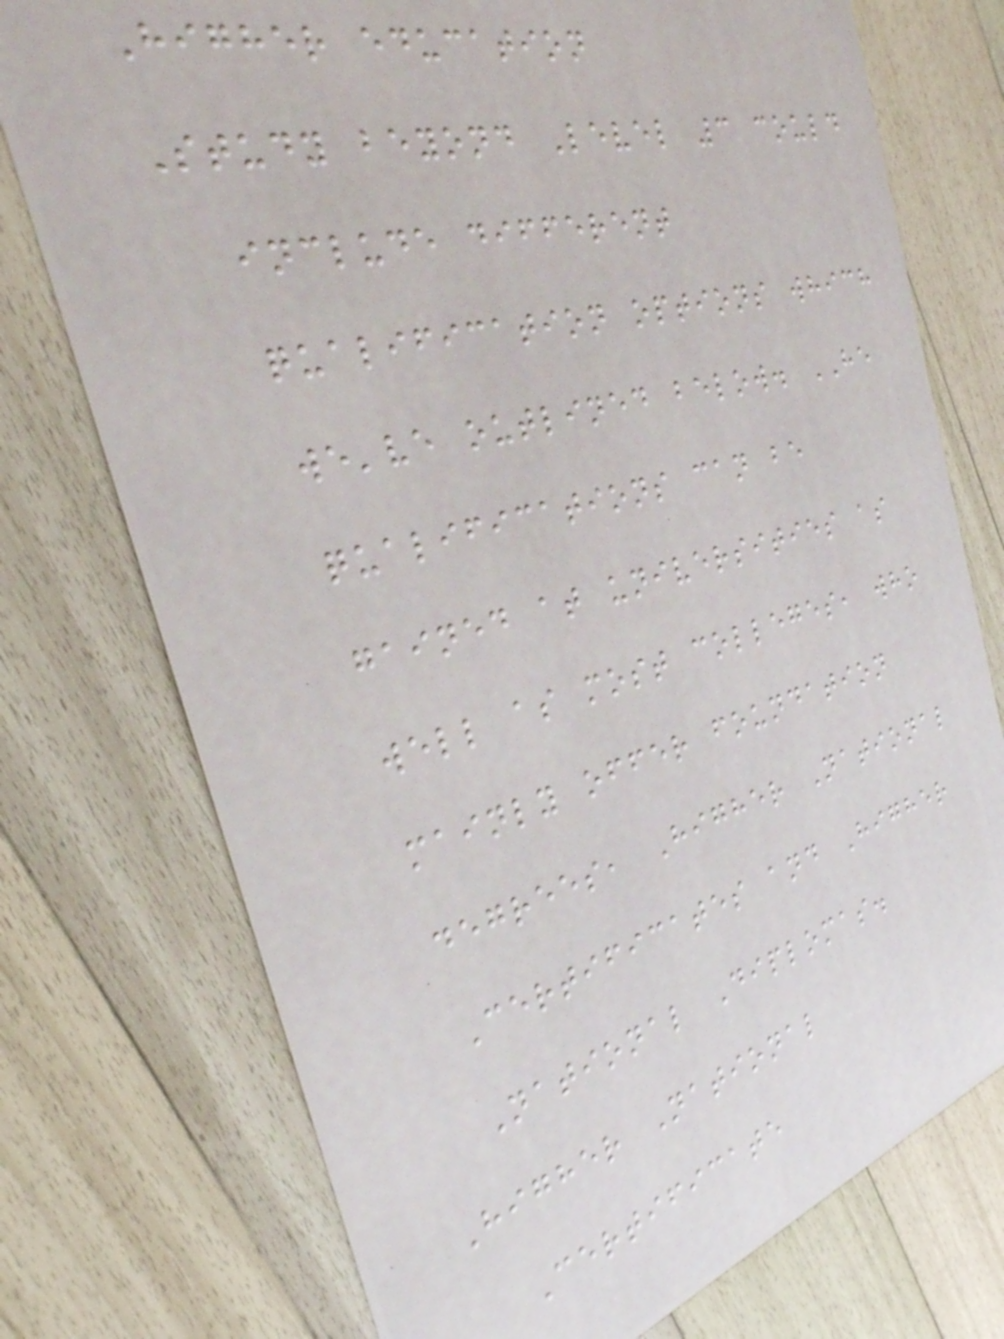Higher education
Study beyond Level 3 could
include different
qualification options which
we've outlined below. HE
qualifications can be
gained at universities as
well as most colleges, who
mainly offer foundation
degrees, Higher National
Certificates and Higher
National Diplomas.
Higher National
Certificate
